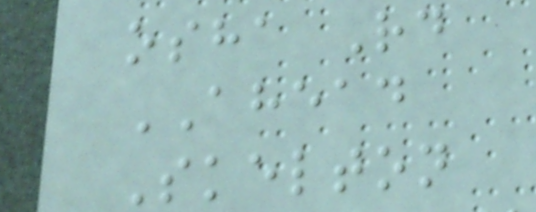osha Rd
AHEAD
Skelton
